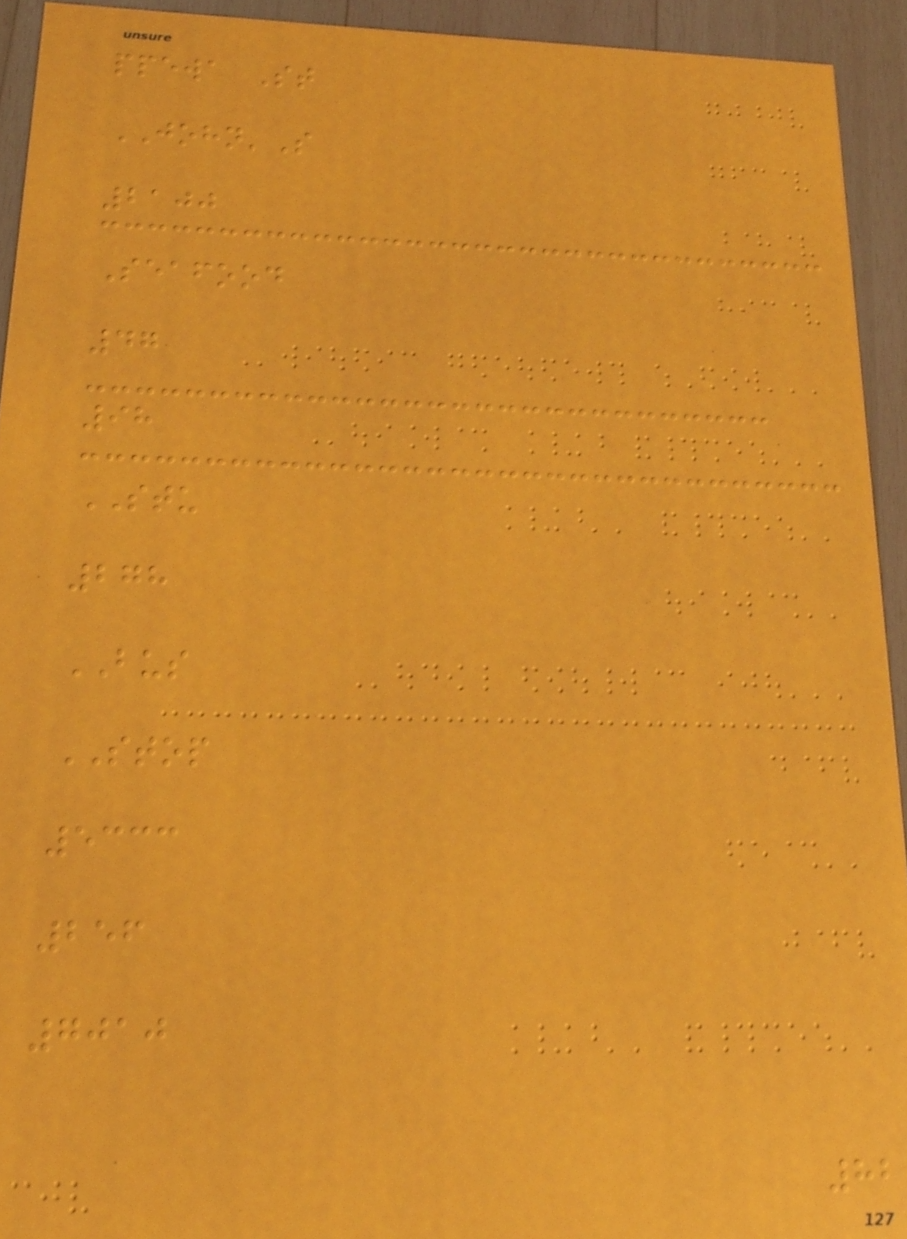ppewa St
JOHN'S
2100
Seafood
47
98
STU
278
BUS
STOP
5333
256
7010
82
